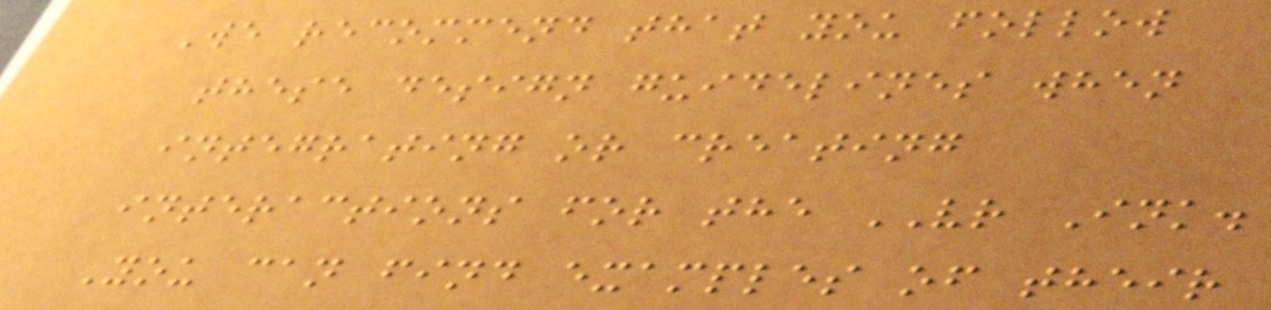We recommend that you follow
these design guidelines when
integrating or creating
interactions for the VR Ink.
You can find examples of their
